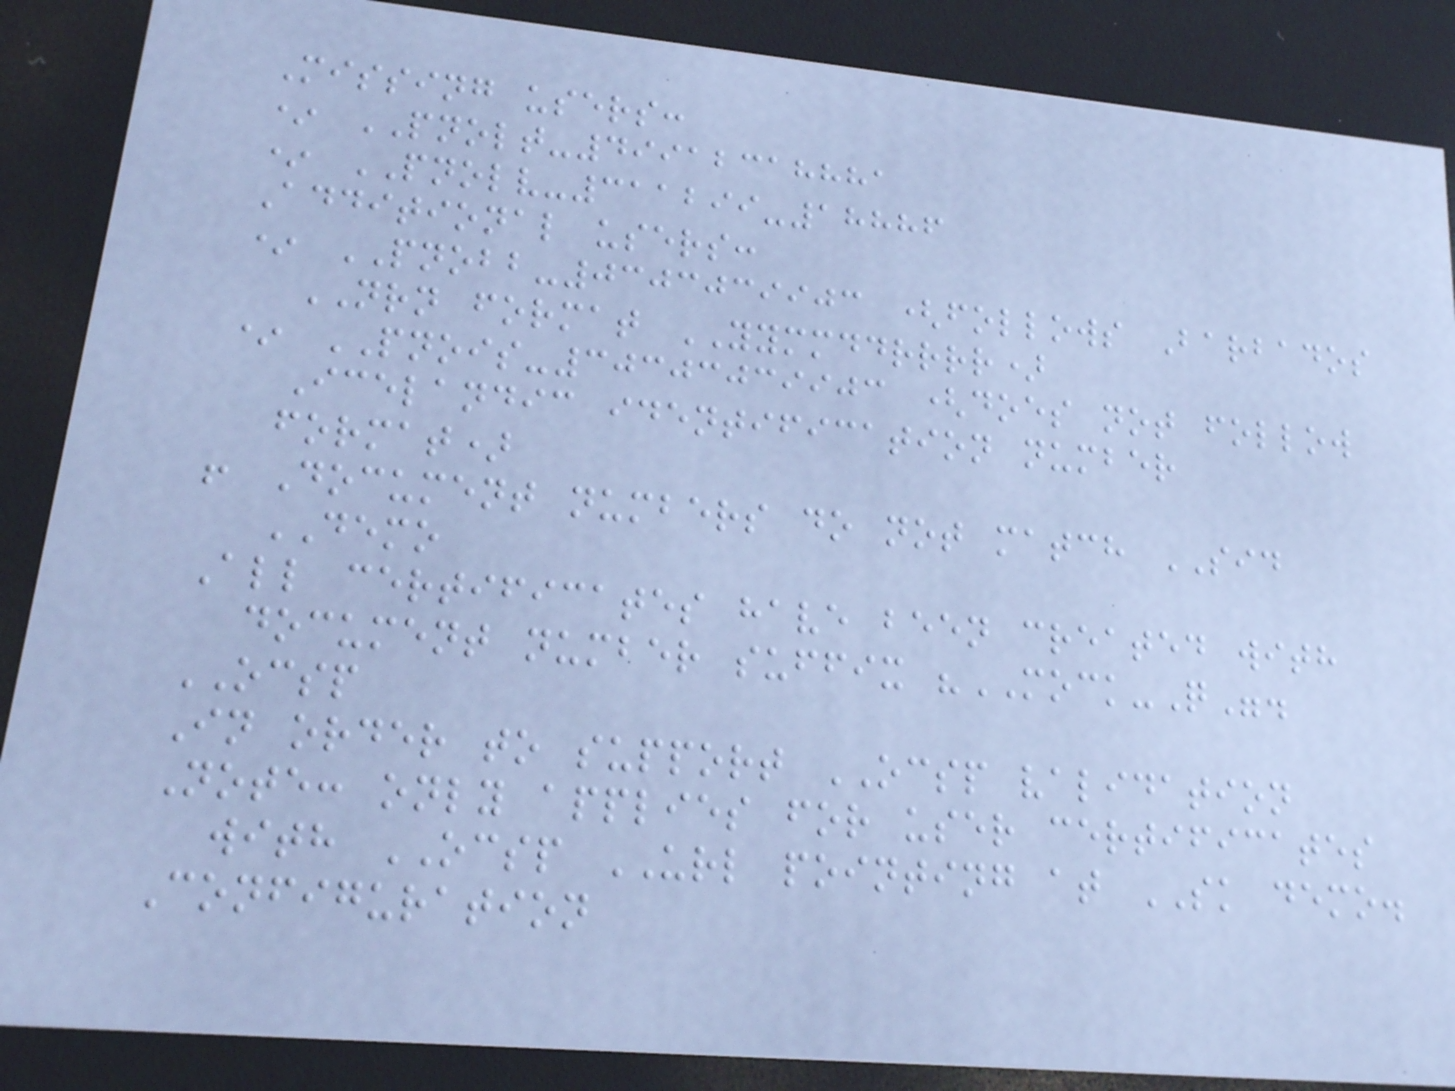Missing users:
* PNOLT-49912318881
* PNOLV-311299-18886
Additional users:
* PNOBB-0303039903 (follows Barbados
NRN format YYMMDDRRRR)
* PNOIS-30303039903 (does not follow
Icelandic identification number
format)
! Document numbers do not match SID
DEMO
All certificates have been created with
document number suffix "MOCK-Q".
OCSP
In order to support OCSP validation
Note: only applies for user certificates
with OCSP URL pointing at SK demo.
Configuration
